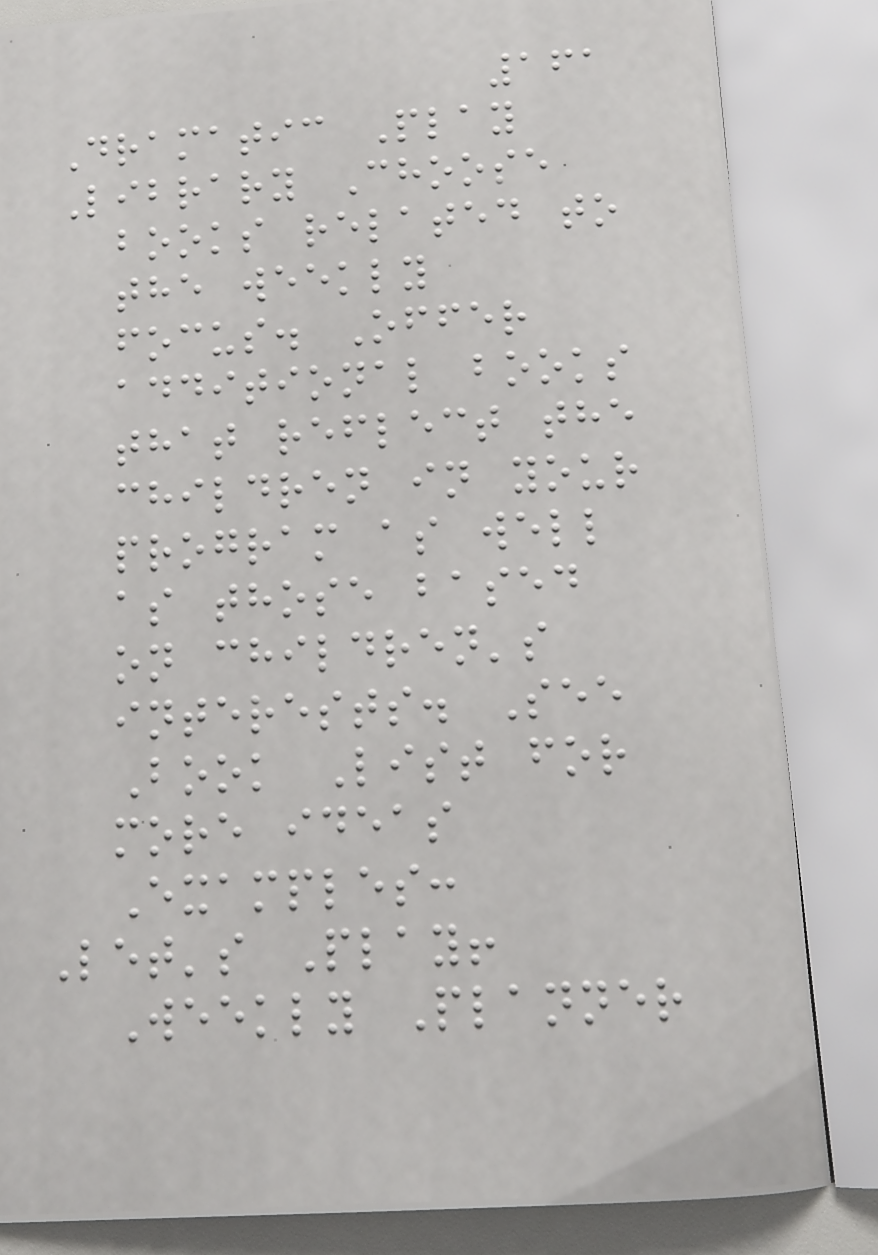161
Dramatic Play
Library Choose
books related to
the weekly
focus. Offer
additional books
that reflect the
children in your
program as well
as those based
on children's
interests. See
Book List for
more ideas
Examples:
Let's Play!
Weekly Planner
